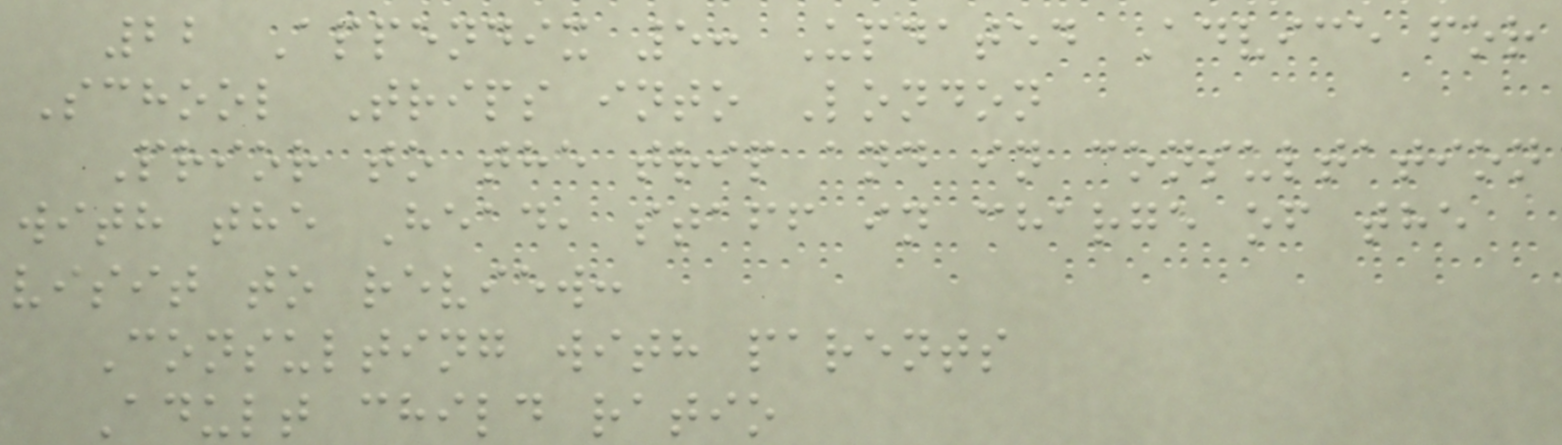22 Appendix 5: Updated Advice for
School Trips into London
Prior to the trip and in consultation
with the Head, staff in charge of the
visit to review:
Consulting with parents
Adult child ratio
